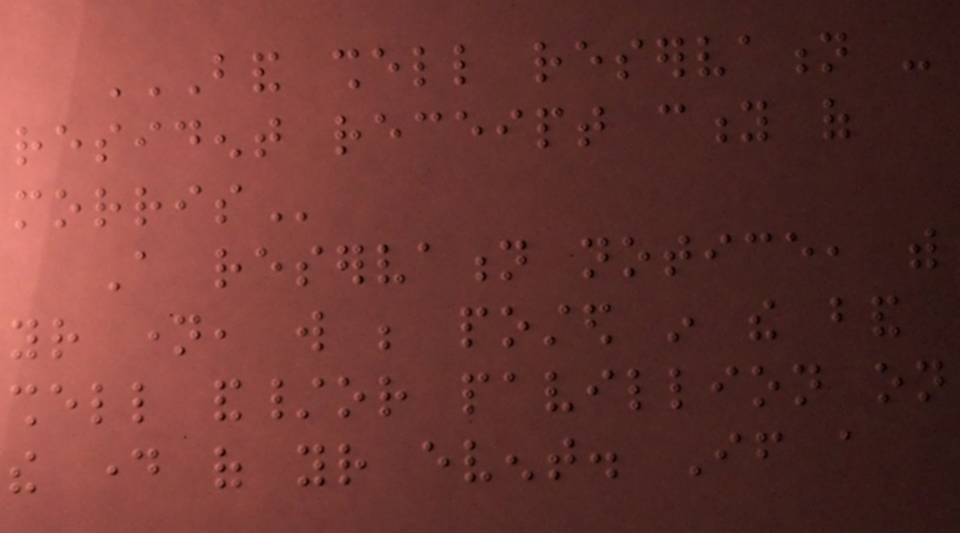BAND SHELL RESERVATION -
RESIDENT RECEIPT CITY OF
MORRIS
A reservation notice, with
your name, will be posted in the band
shell and/or pavillion on
the day of your event. If a
